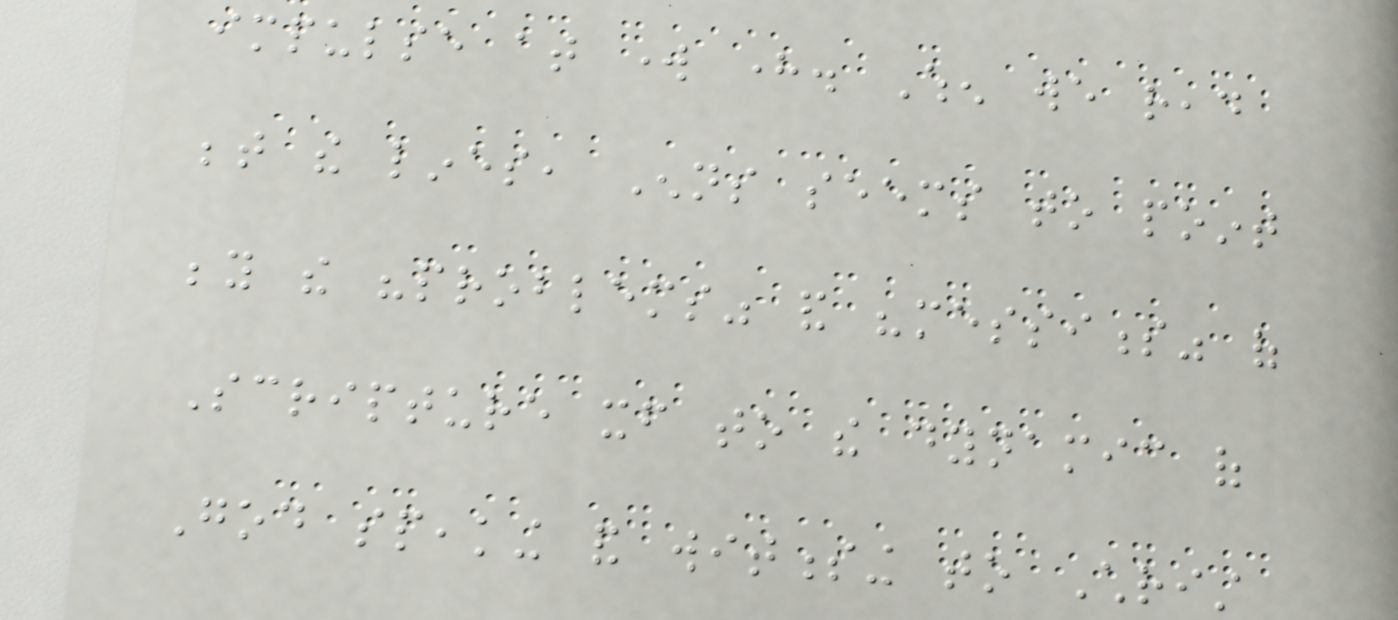impulse at work here. When we read
between the lines, Enns seems to point
beyond the "problems" and "messiness" of
Scripture itself to the dynamic of
God speaking and witnessing to Christ
